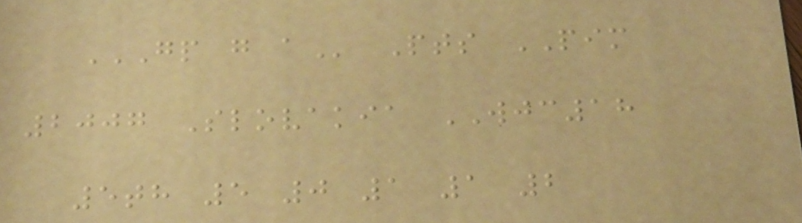GP G A Pts PIM
2007 Slovakia WJC18
5th 5 0 1 1 2
